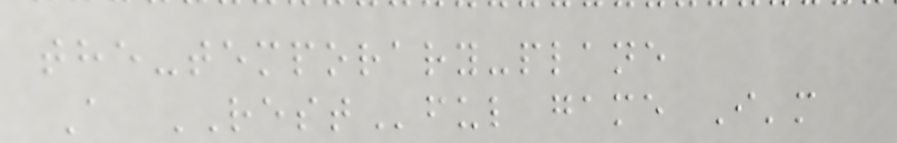the-temporary-plane
A RESTful game I'm
